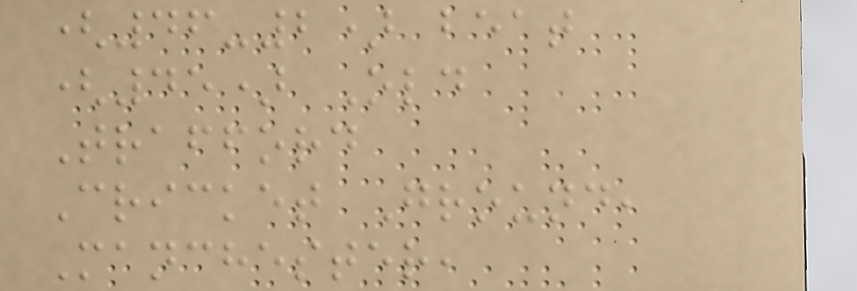(46-2) beat
(45) Old
Trafford
Cricket Ground,
Manchester,
